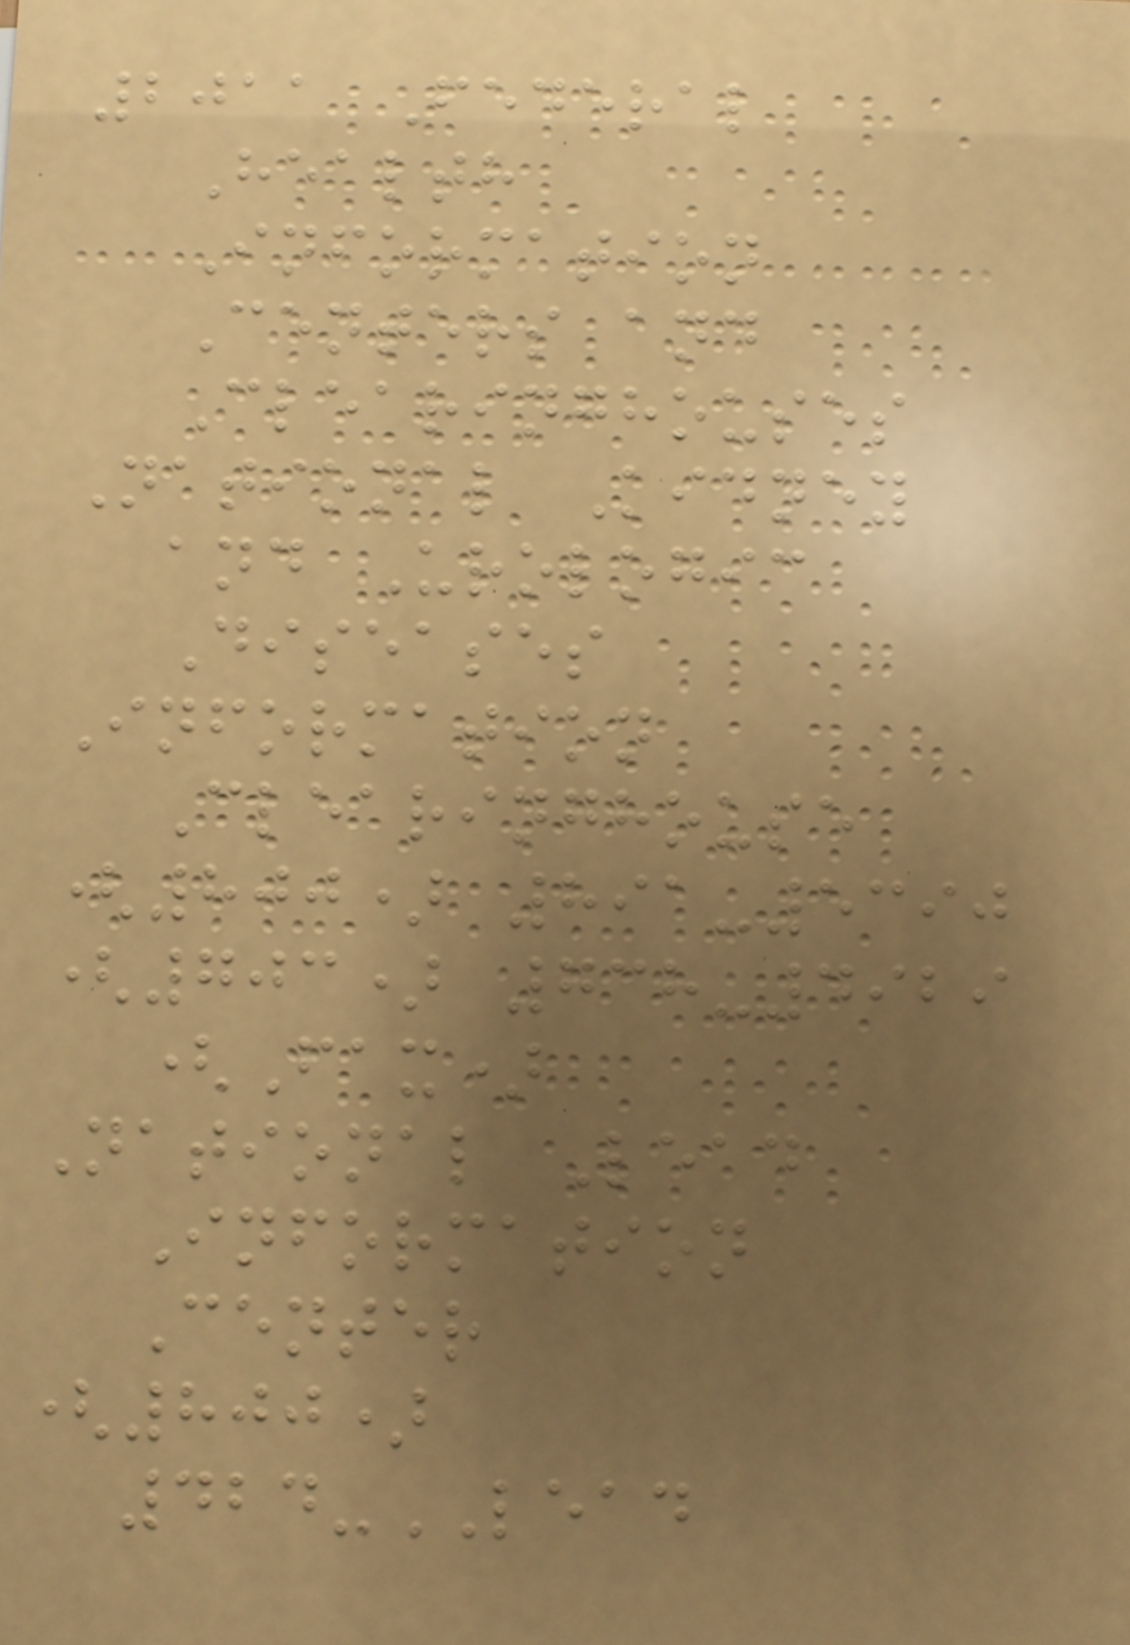2011 Federal
Health
Information
Centers and
Clearinghouses
National Kidney
and Urologic
Diseases
Information
Clearinghouse
(800) 891-5390
(703) 738-4929
(Fax)
National Lead
Information
Center
(800)
424-LEAD
